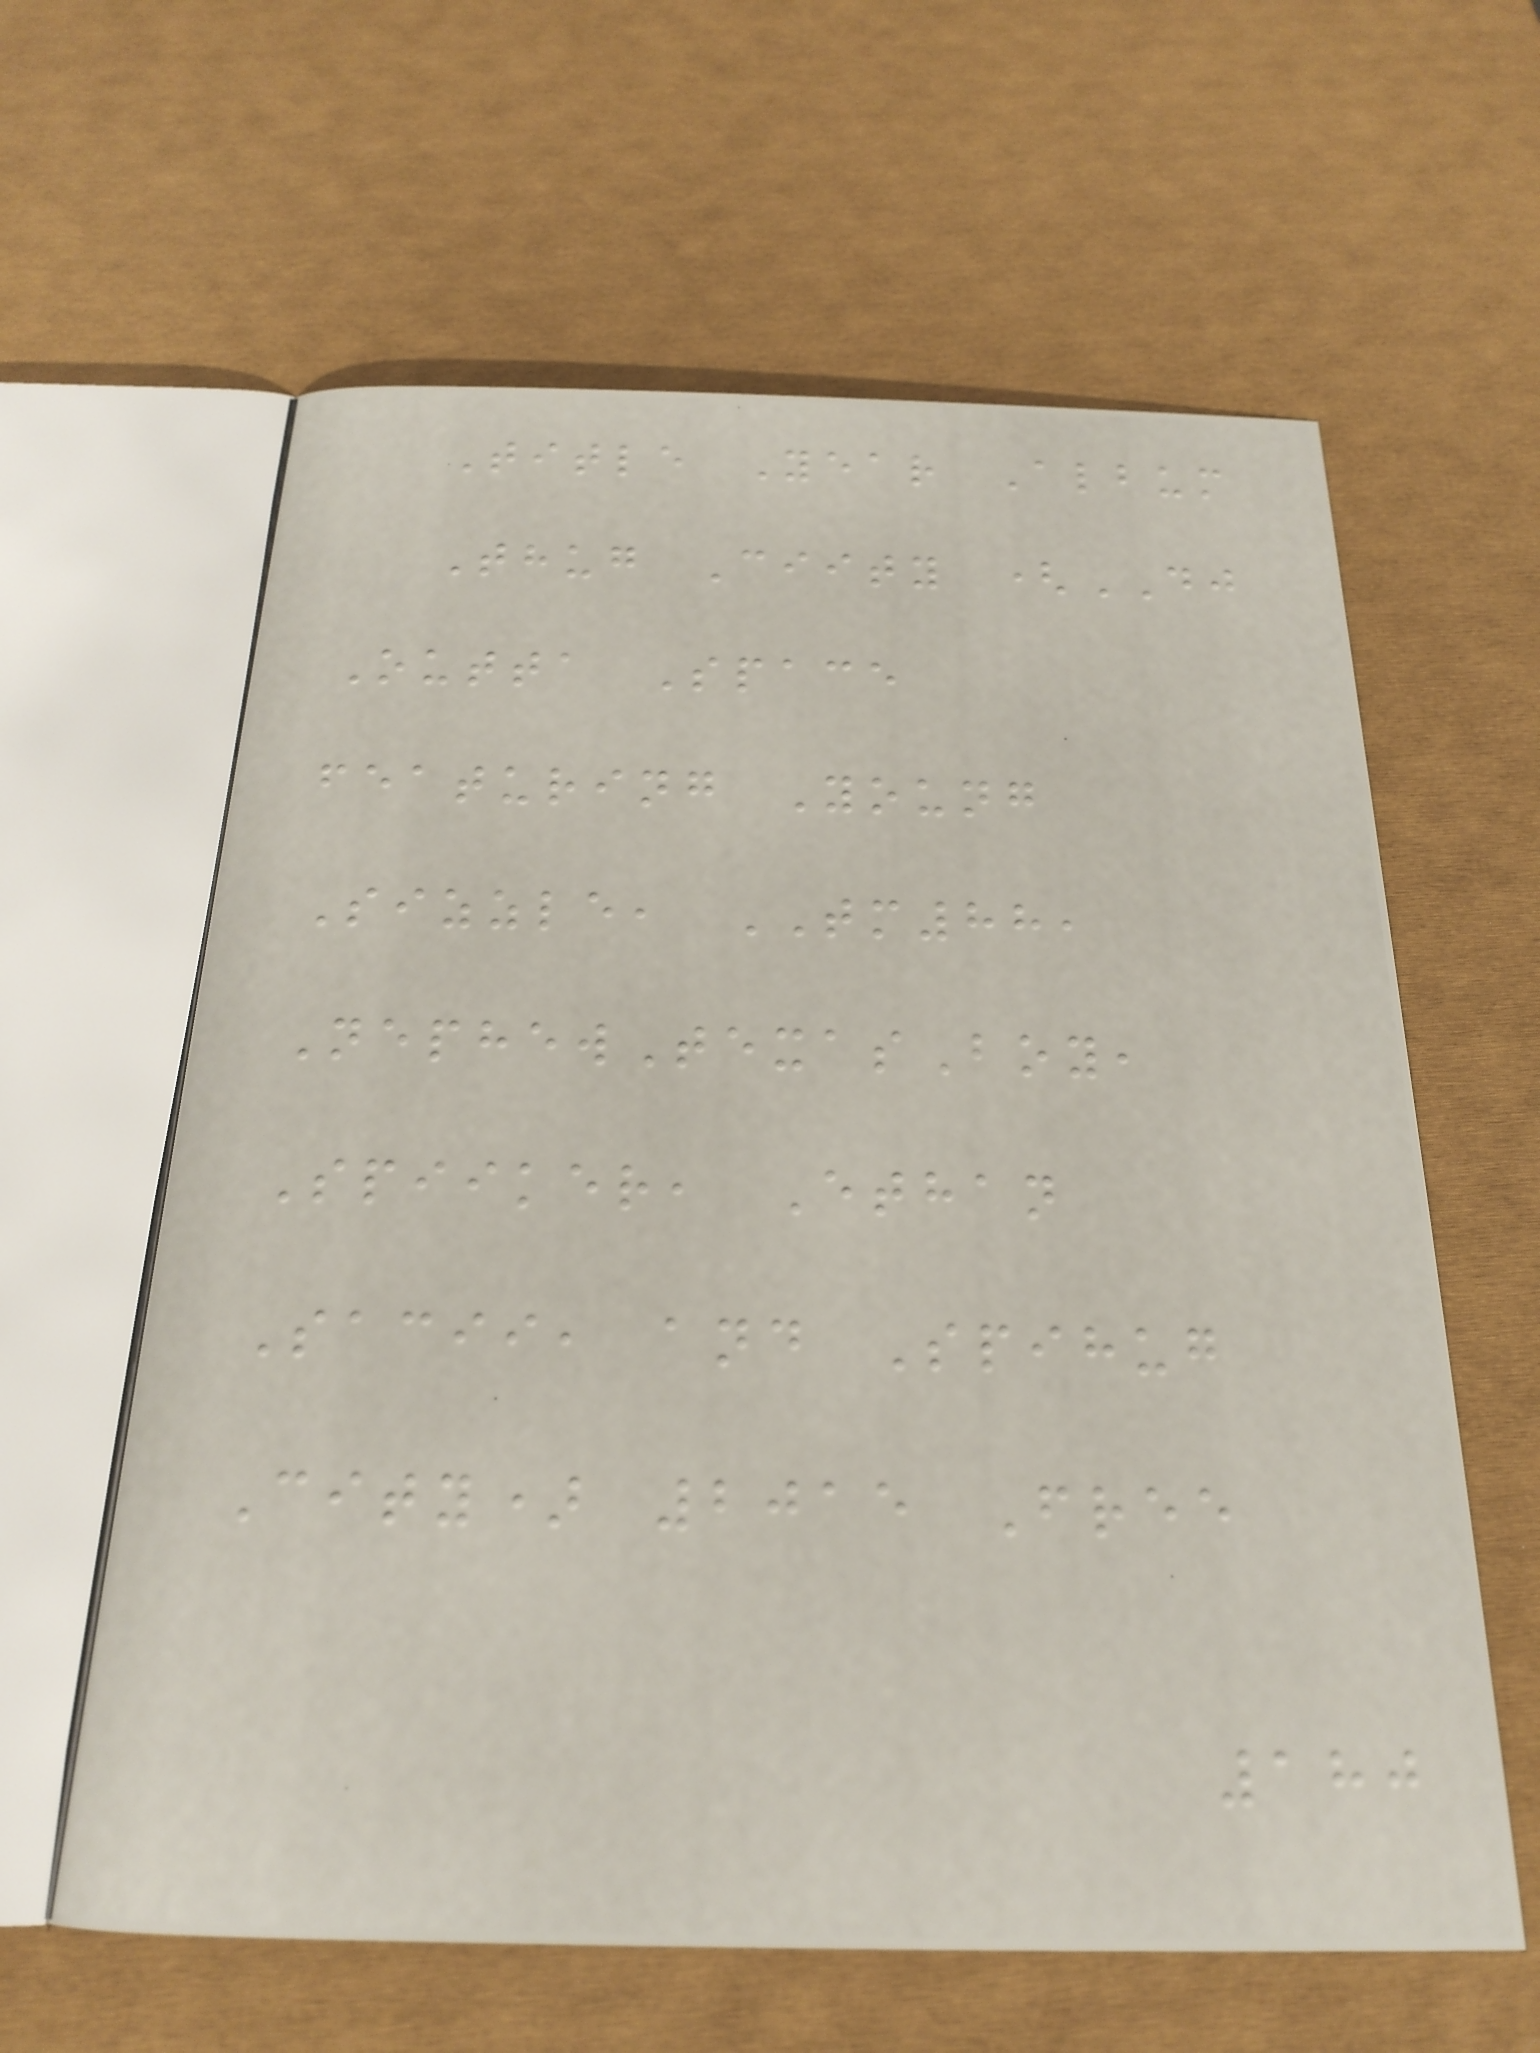Title Year Album
Thug Ciity (DJ
Outta Space
featuring Young
Sizzle, TM88,
NephewTexasBoy,
Spiiker, Ethan
Sacii, and Spihug
City) 2015 Free
180
